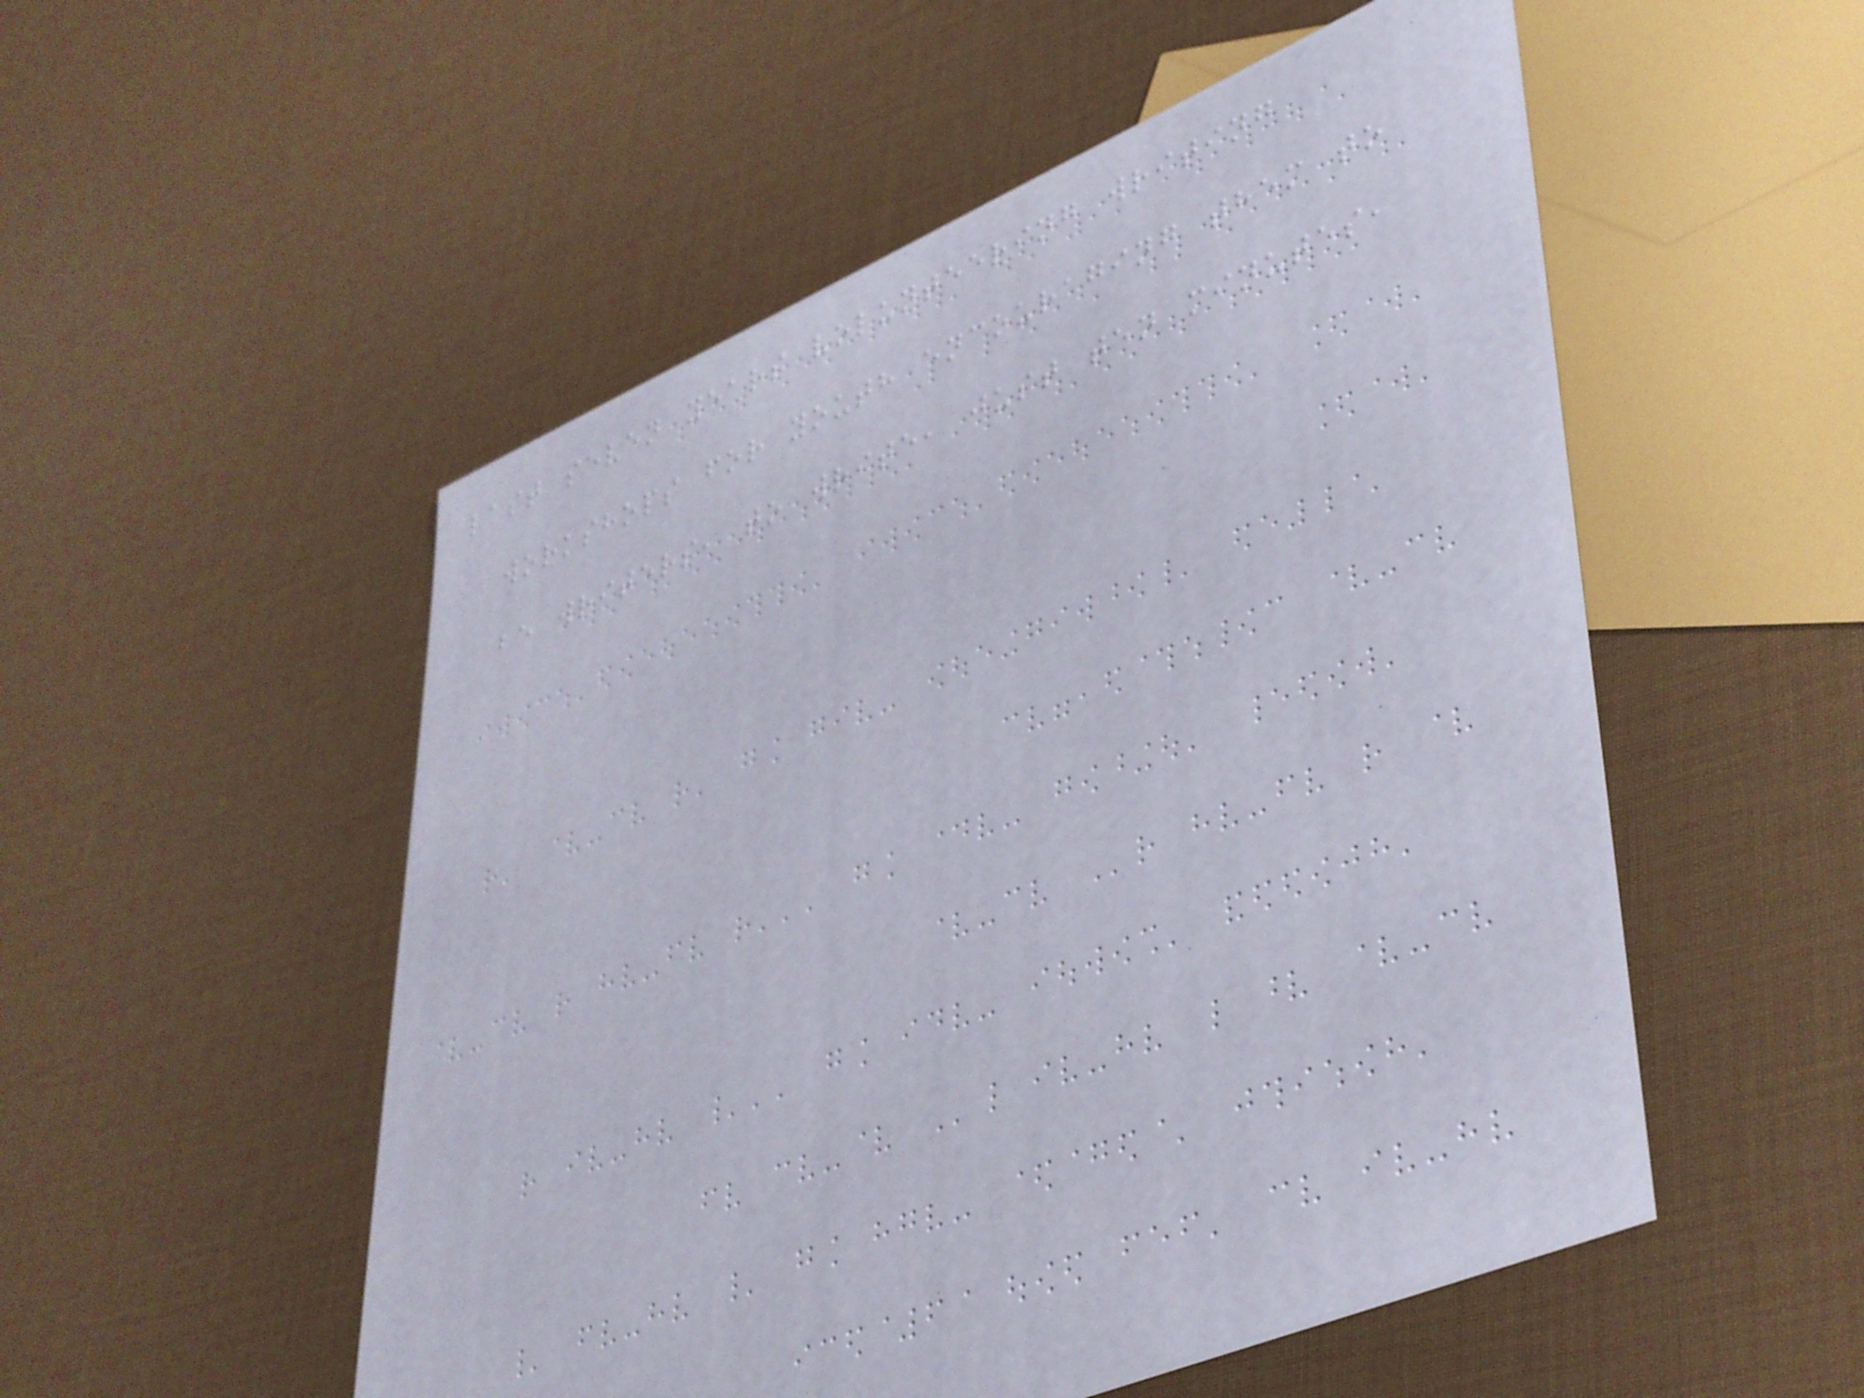last seven years volunteering writing
workshops for youth encouraging them to
be writers, to write, just ten minutes,
